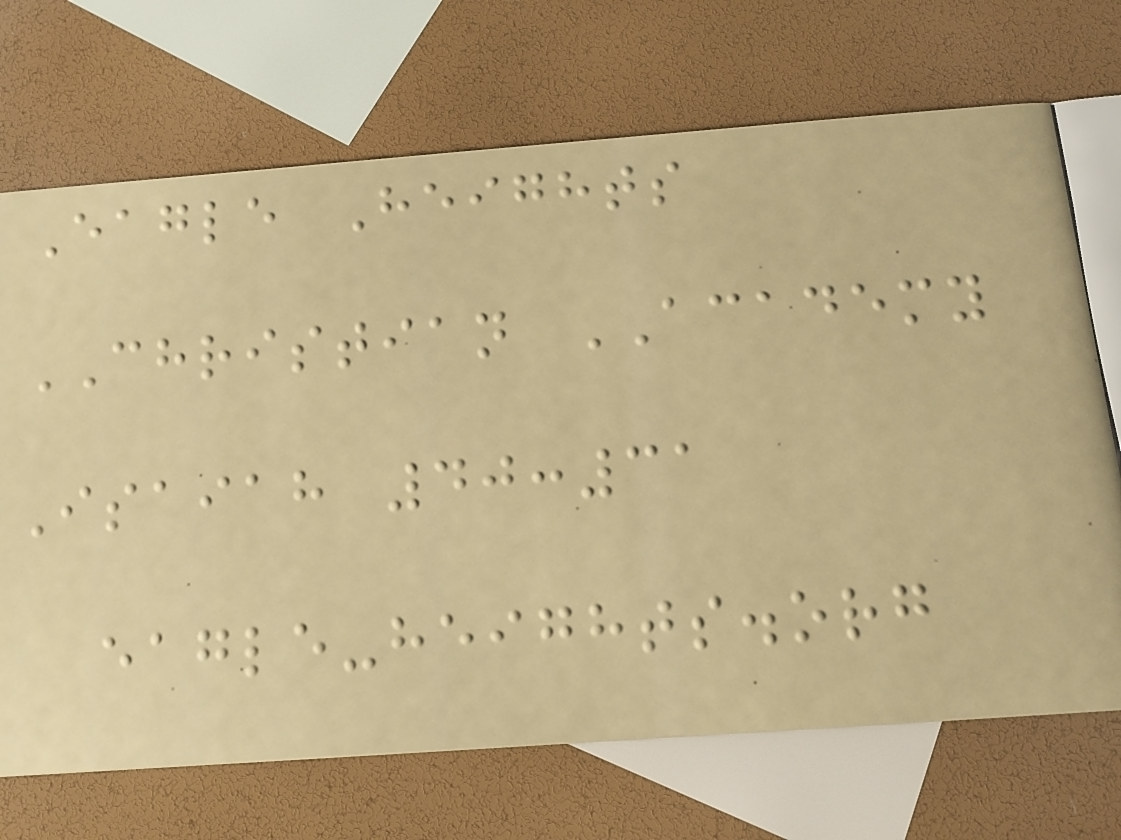Eagle Heights
CHRISTIAN ACADEMY
Isaiah 40:31
eagle-heights.org
